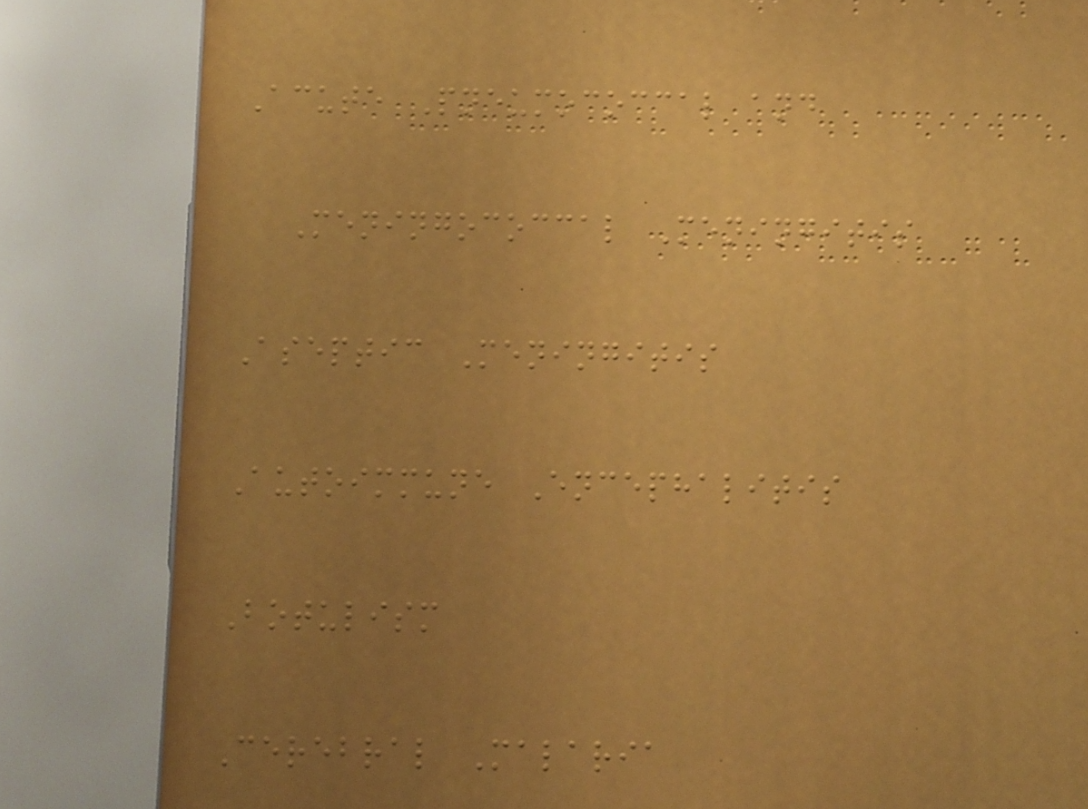Acute Pneumococcal and
Meningococcal Meningitis
Aseptic Meningitis
Autoimmune Encephalitis
Botulism
Cerebral Malaria
